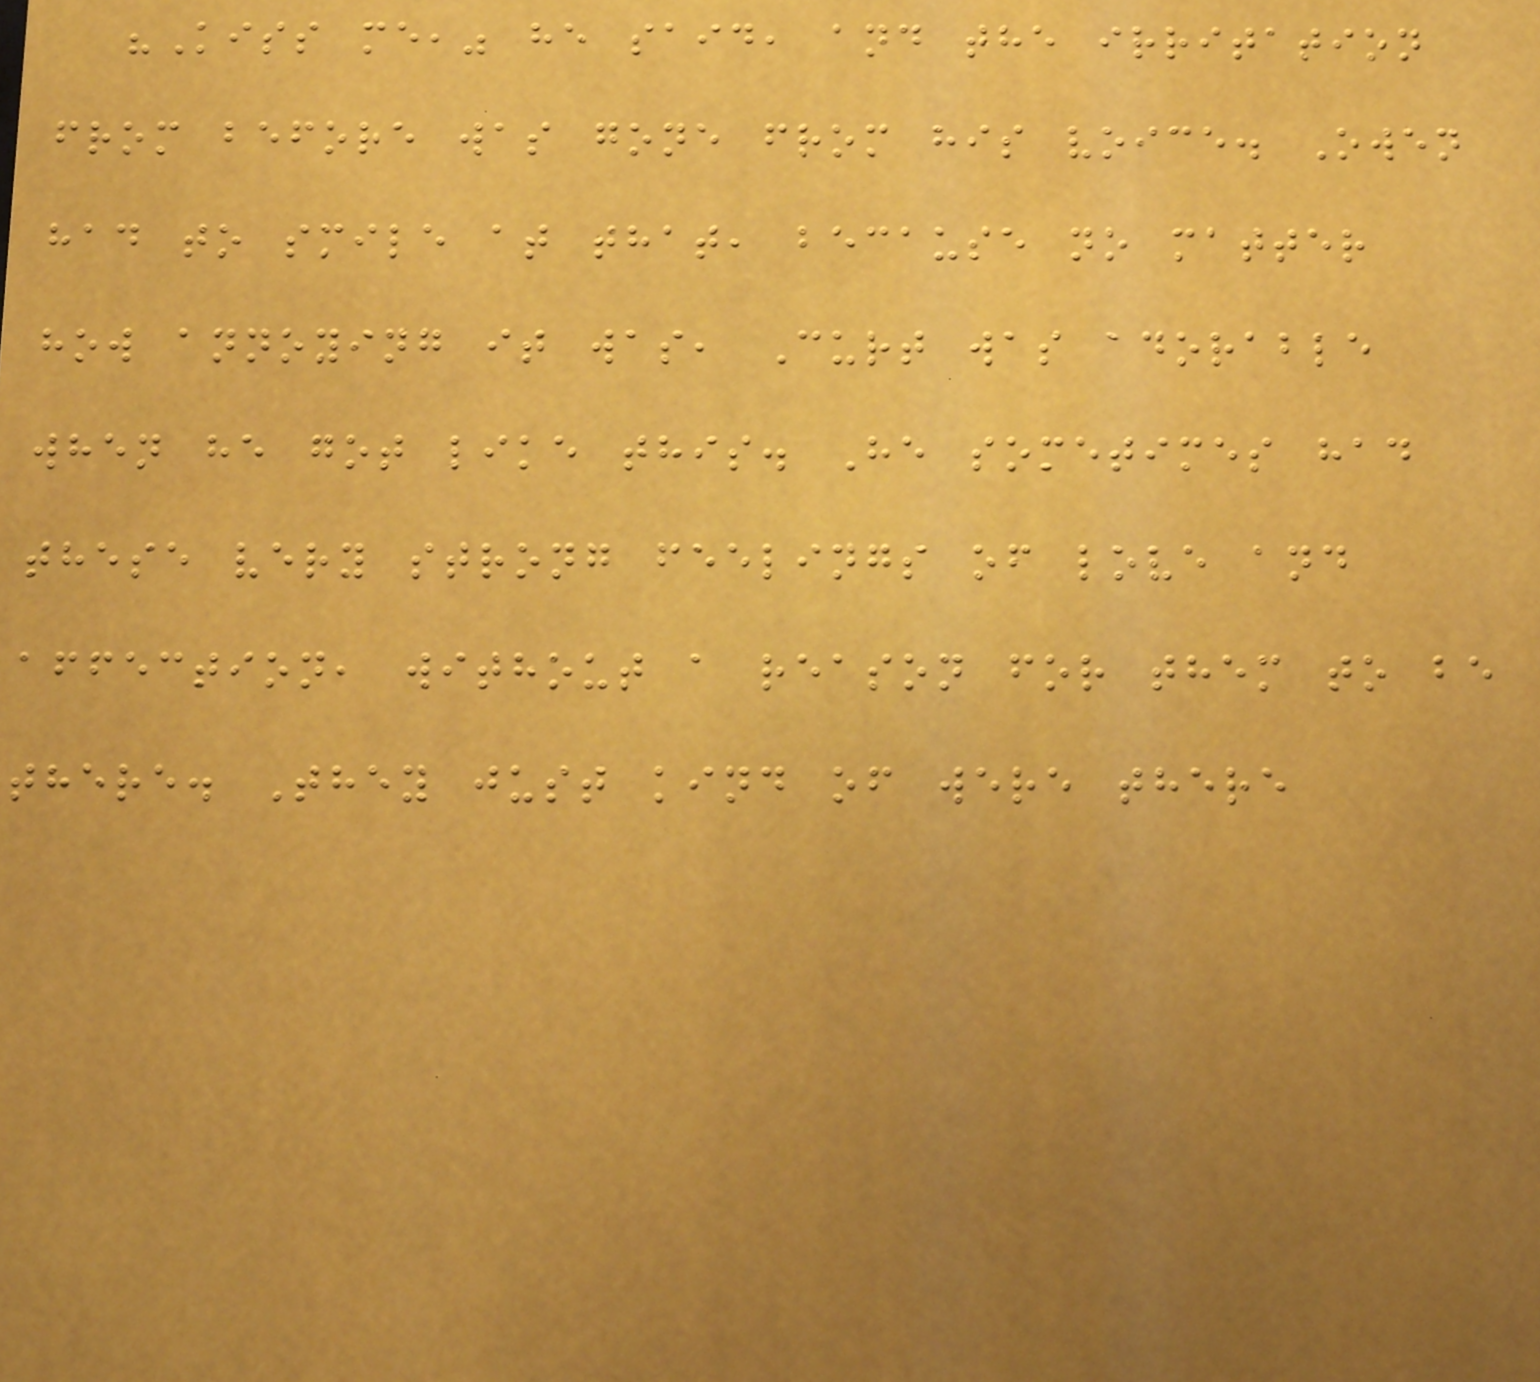"Kiss me," he said, and the irritation
from before was gone from his voice. Owen
had to smile at that, because no matter
how annoying it was, Curt was adorable
when he got like this. He sometimes had
these very strong feelings of love and
affection, without a reason for them to be
there. They just kind of were there
